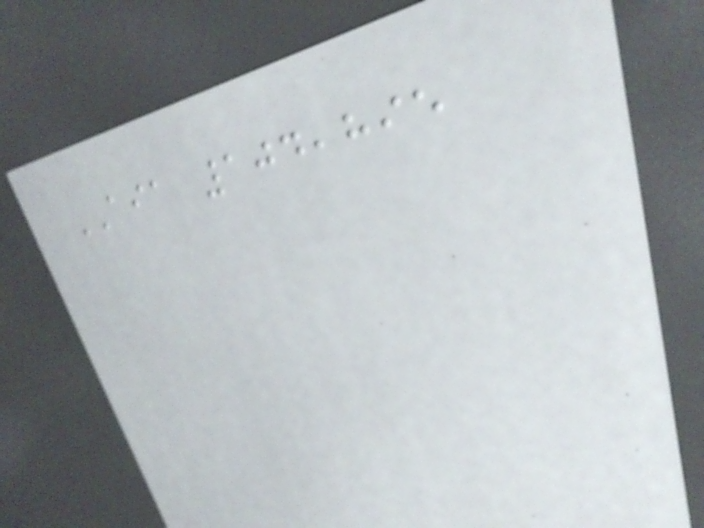AIA 104,895
